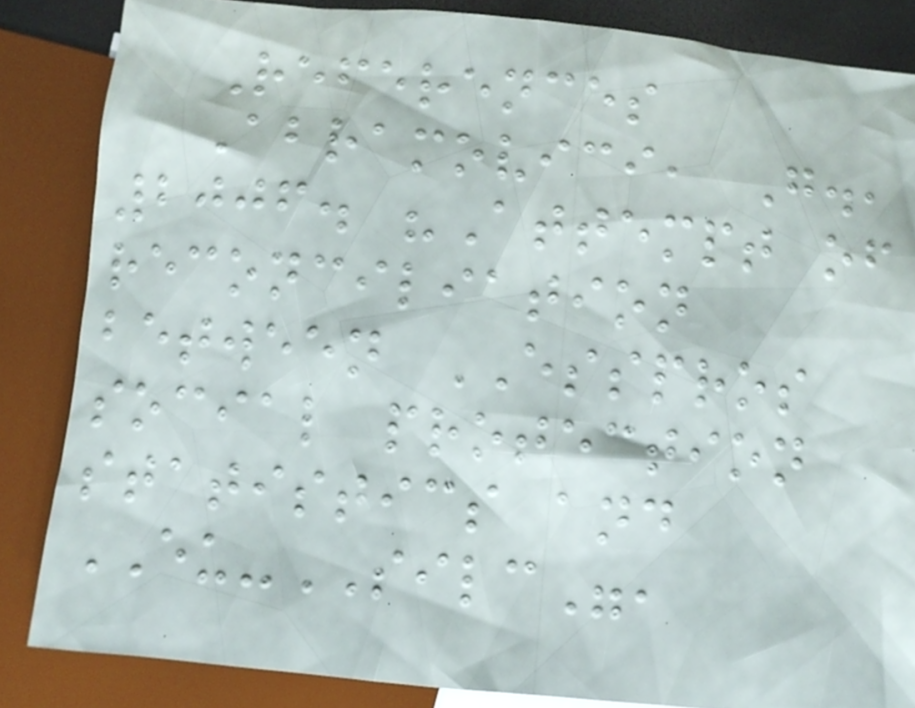References
Abramovici, G.,
2006. "Attempt of
reconciliation
between ESSPROS
social protection
statistics and
EU-SILC",
